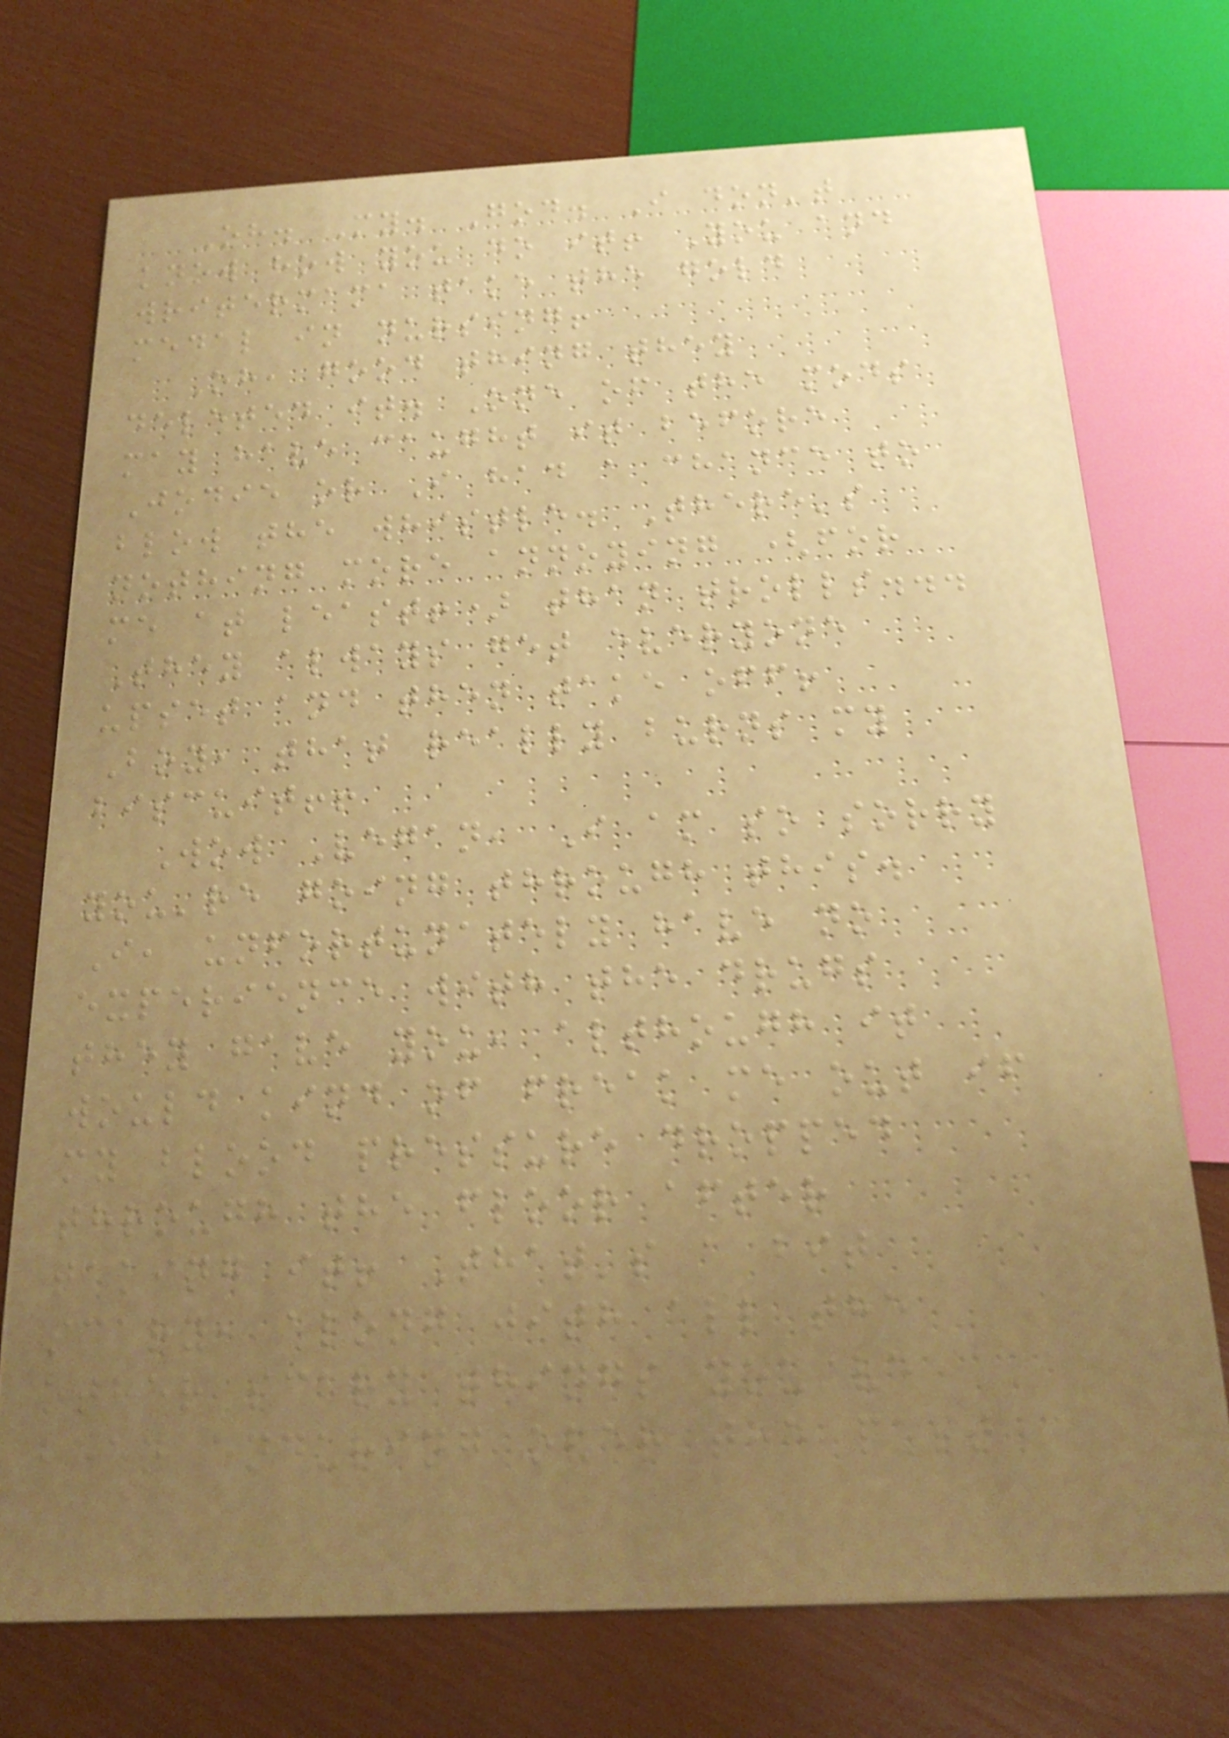Oh. My. God. I don't
know how you do it! You and
writermama take the gold
medal in nursing!
Oh, good thing they
deleted it. One of the mods
may have caught it before
Jodie or I had a chance to
blow the whistle. There's
nothing more annoying (for
me at least!) than trolls...
They always get everyone
upset and then take off!
Boy, that really burns my
biscuit!!
Wow Vegan, I am so sorry
you're going through this.
I, unfortunately have no
experience with the drugs
they gave you, although it
would kind of freak me out if
my blood pressure dropped
through the floor after
taking it! That's a bit
scary, along with all the
other scary things you've
been enduring over the past
